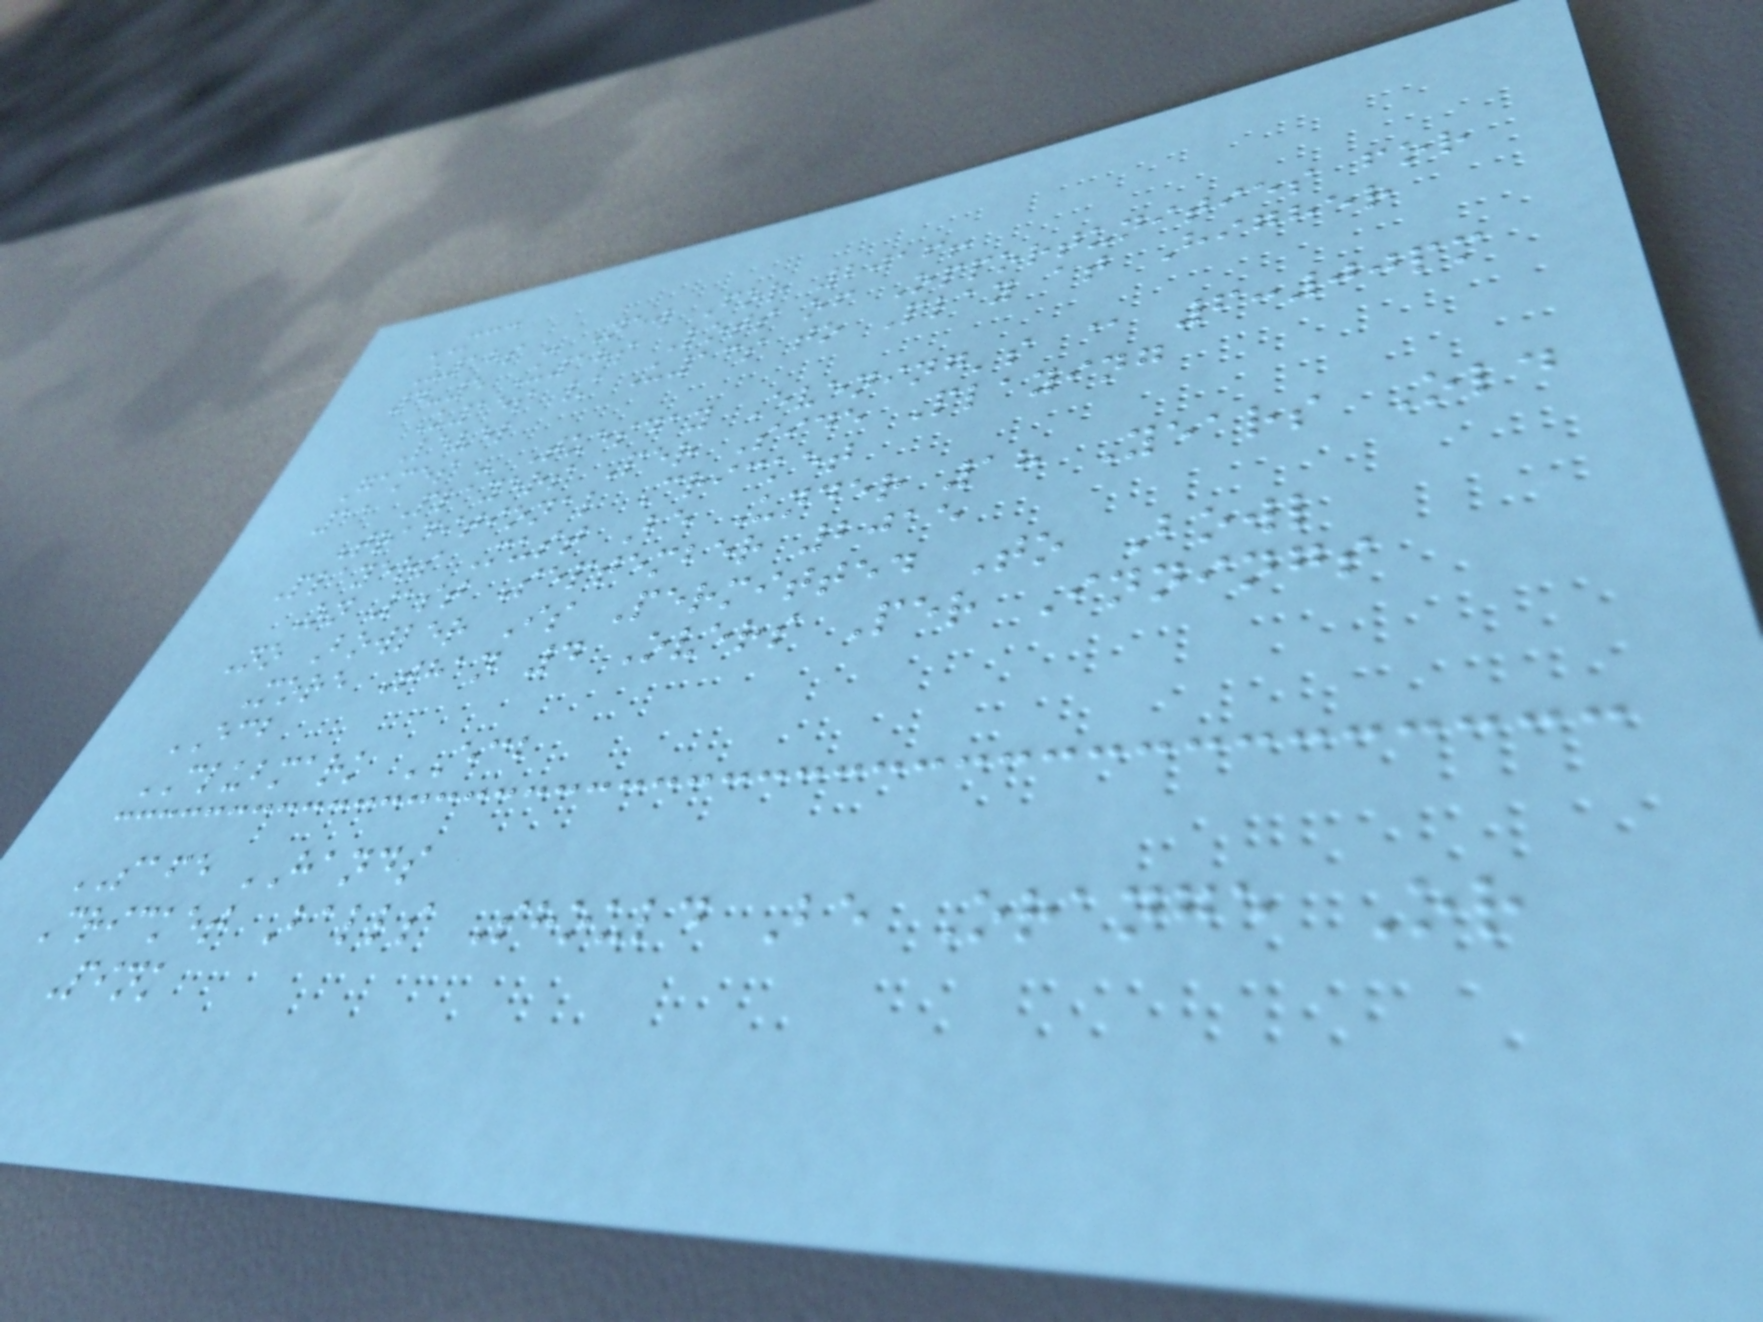MCC
U18s - New For 2016!
4-5 U18s Lots of Opportunities for
U15s / U13s to Play at Higher
Level
Games - Tuesday Evening's @ 6:00pm
11 Players Per Side Playing
Traditional Cricket
Players Must Be Under 18 Years Old
On 1st September 2015
No Bowler Is Permitted To Bowl
More Than 4 Overs Per Innings
ECB
CLUBMARK ECB
SAFE HANDS
Cricket Balls Should Be Orange Or
Pink
